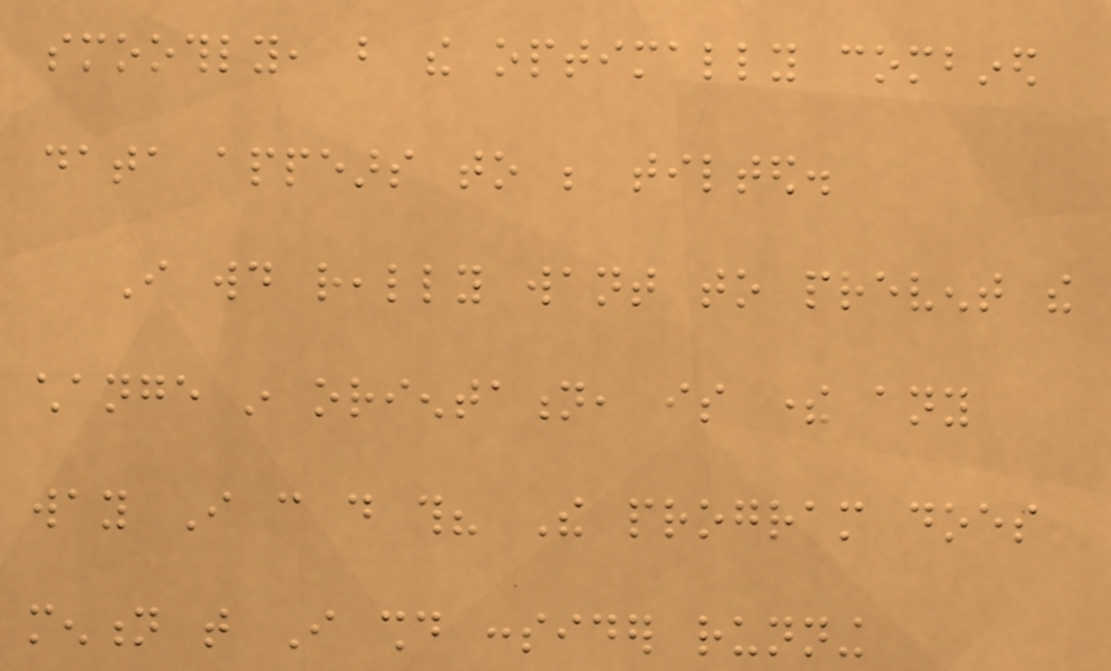smoothly, but the optimally combined
data appears to be tilted.
I would really want to prevent the
change in orientation, is there any
way I can do this? The program does
mention that I should consider running
